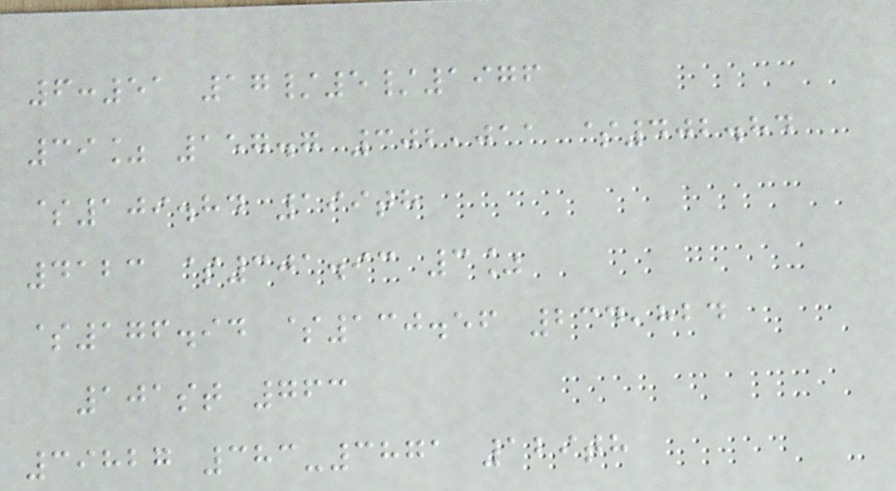6:51 17/5/1976
39% 157.7 302,011 $402.84
$109.84 199th
4123 $301.93 3%
$176.94 $130.56 234,824
101st 763
39827 383-3871 129th
